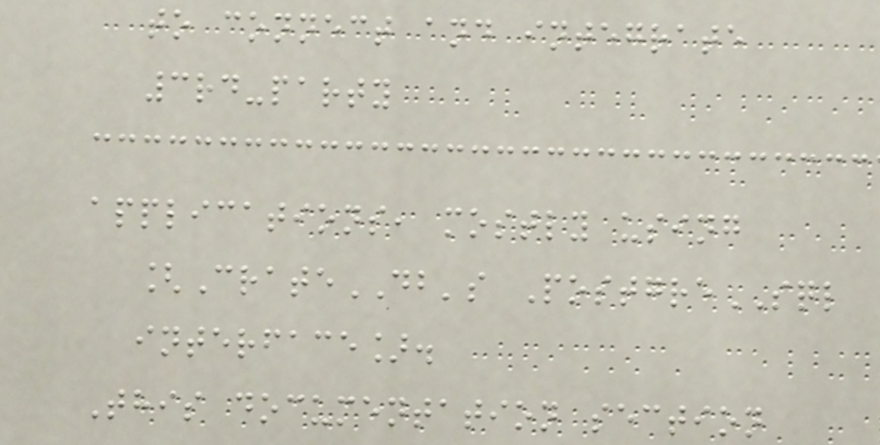to connect and integrate
3rd-party
applications, mostly using
[CrateDB's PostgreSQL
interface].
This documentation section
